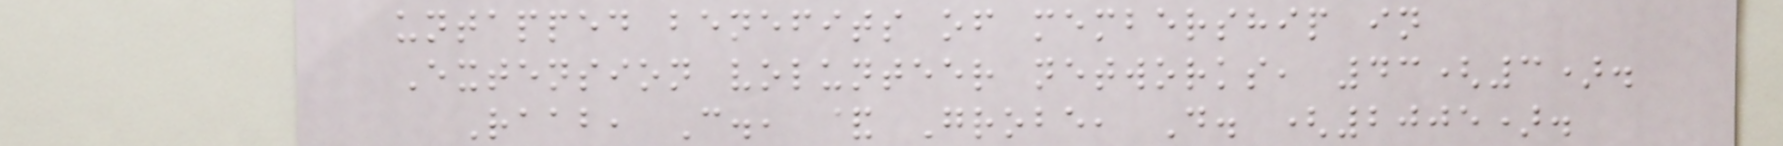untapped benefits of membership in
Extension volunteer networks, 43(3).
Raab, C., & Grobe, D. (2005).
